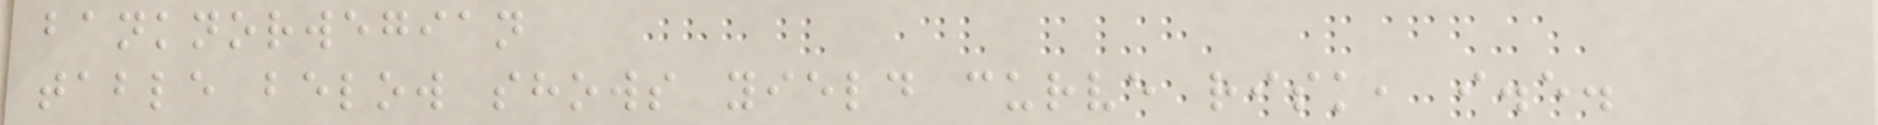banknorwegian
table below shows yield curve risk, i.e.
